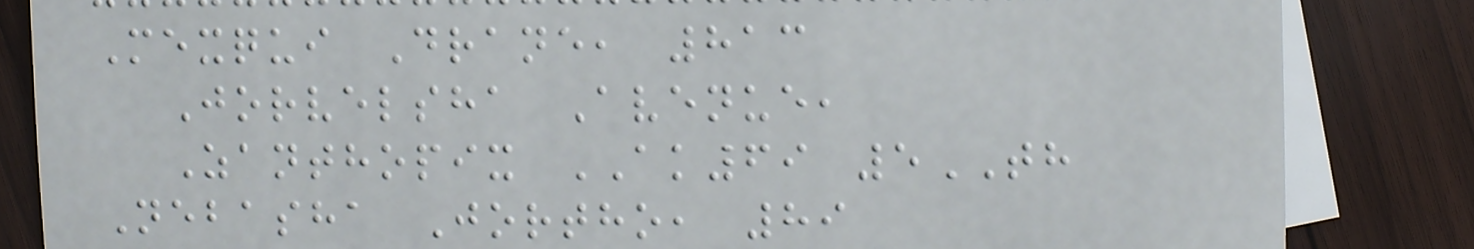Mexqui Drane, 813
Jorvelsha Avenue,
Zanthopix AK69 5TH
Nebasha Jortho, 89
